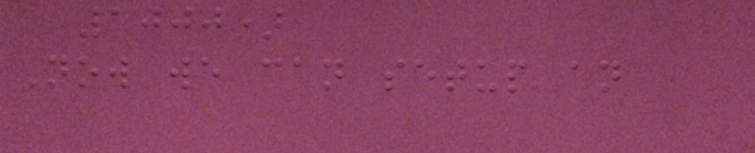1000)
Now we can setup an
